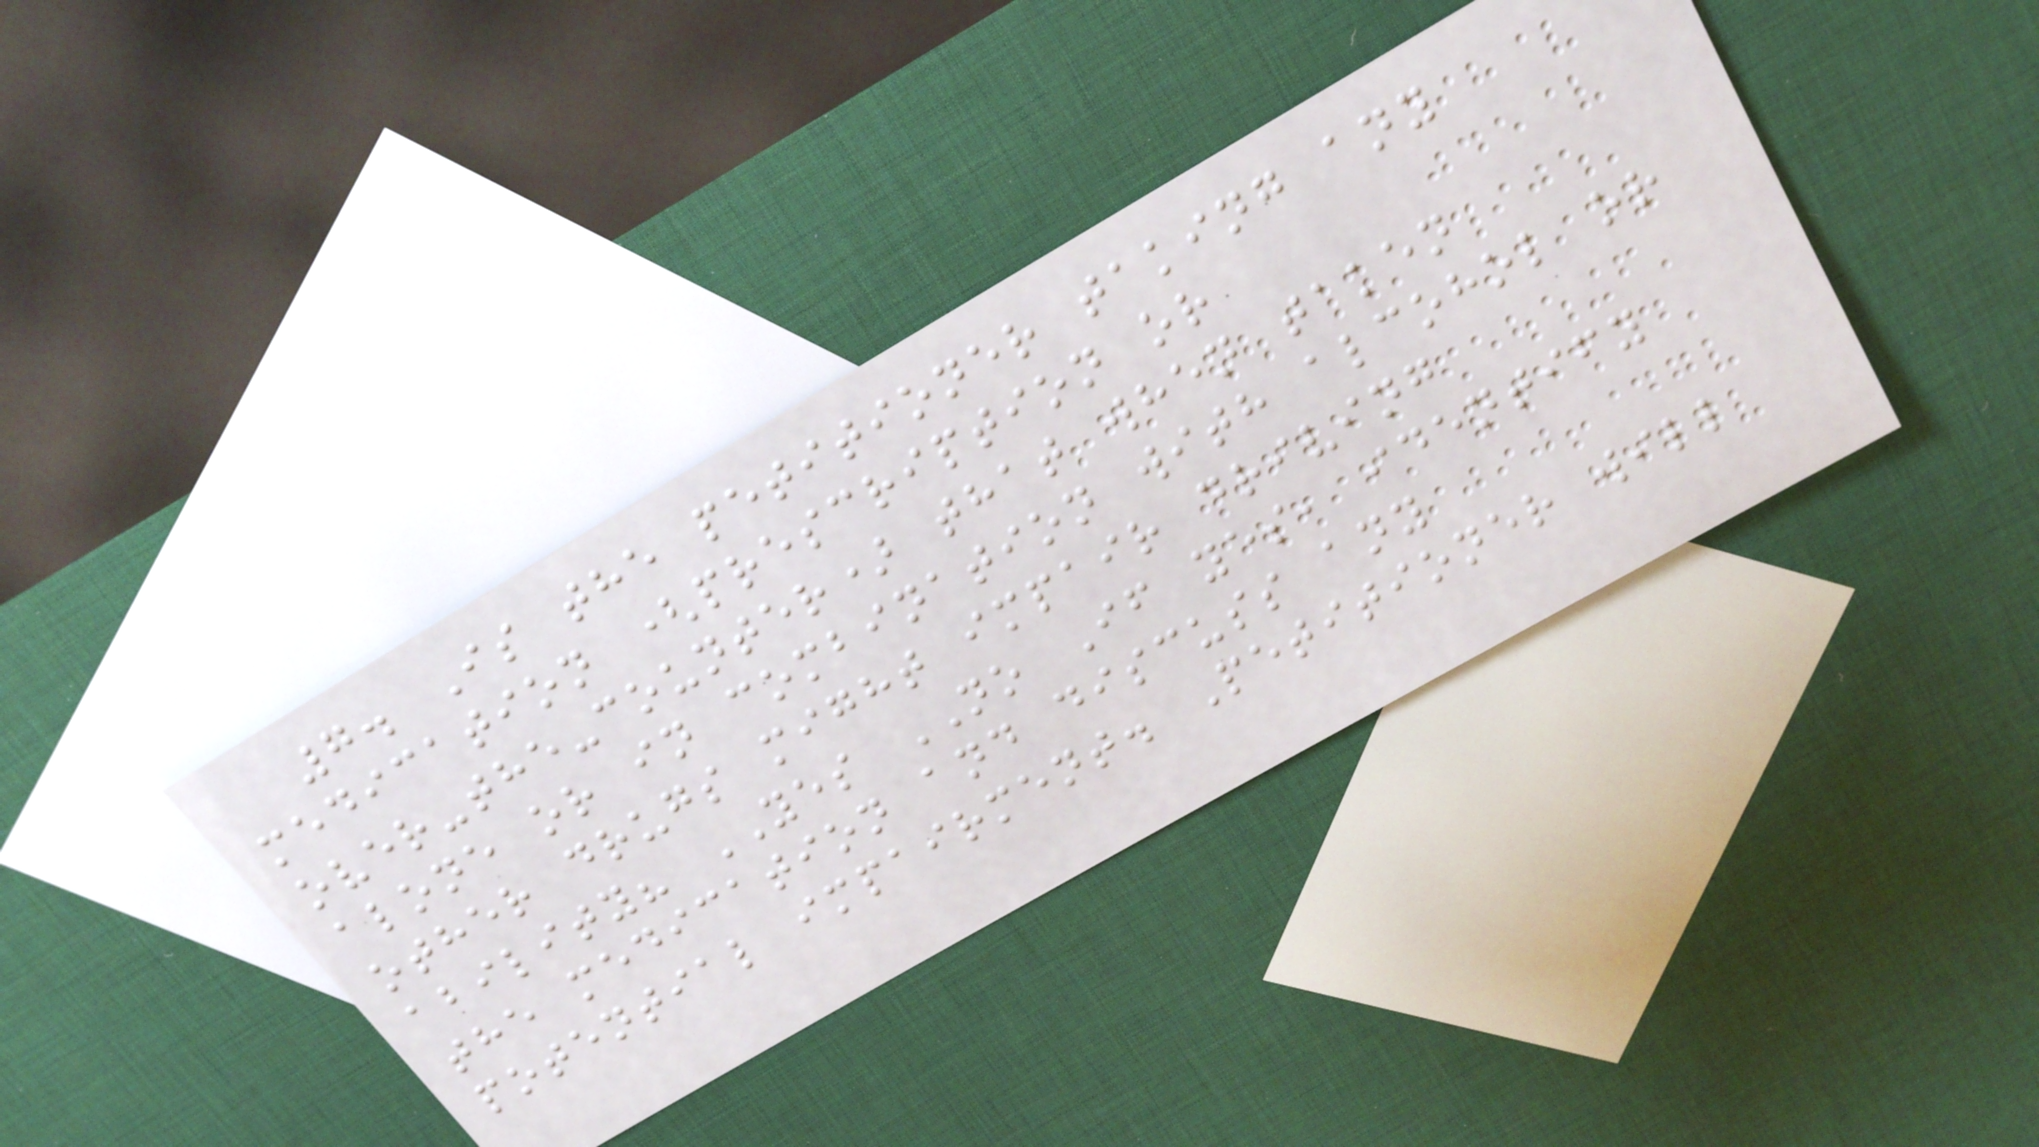7. Is the petitioner taking any
medication (prescription or
over-the-counter) that when taken
alone or in combination with alcohol or
other drugs might impair driving
ability? YES NO If yes, identify
the medication and discuss any
potential impairment. Petitioner will
